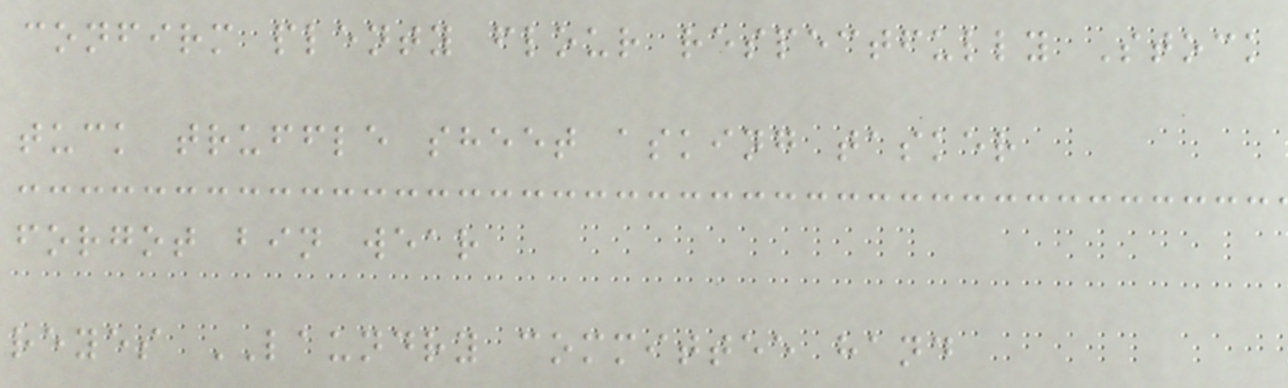confirm plenty flour respectfully Stock
tuck truffle sheet asking tasker
forgot bin wear
reyes LAUNDRY committee hand
